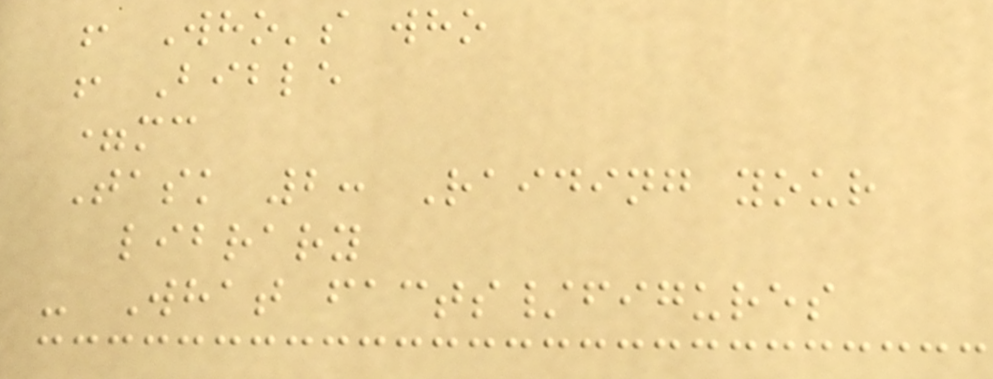! Who's who
! Bible
=mc
Task 2: Raiding your
library
- What facts/figures
